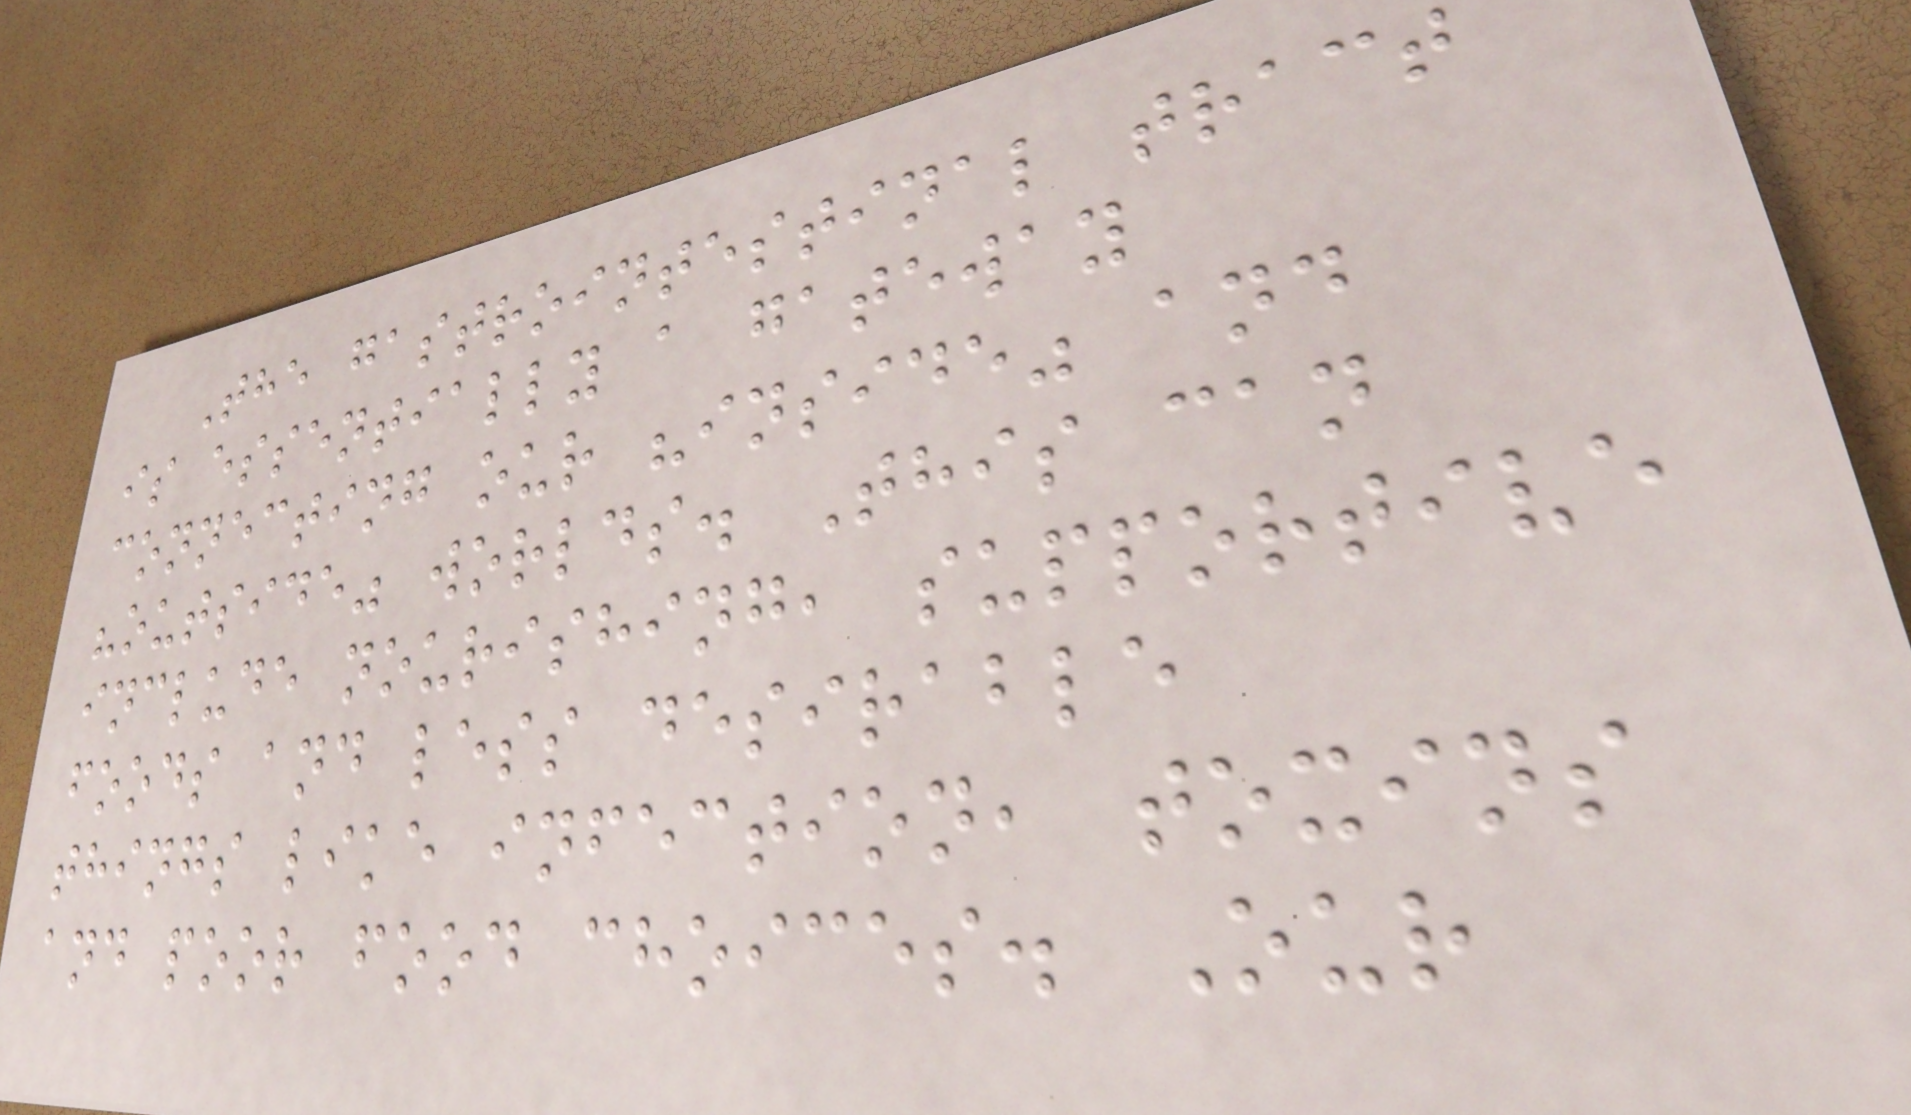The gastrointestinal tract
is essentially a gateway
connecting our "inside" and
"outside" worlds. This can
include nourishing, supportive
foods and less desirable
things like infection, toxins
and poor food choices. Our
